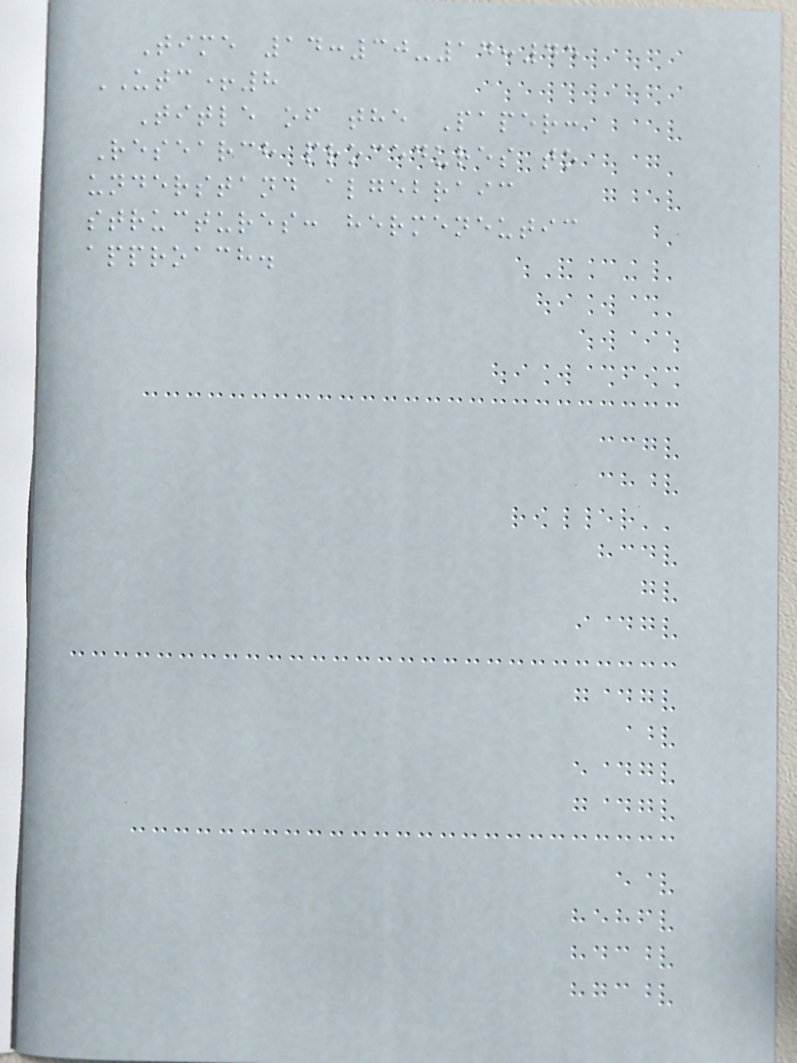Time 14:30-14:45
UTC+8
Title of the Paper:
Research procedures to
understand algebraic
structures: hermeneutic
approach.
